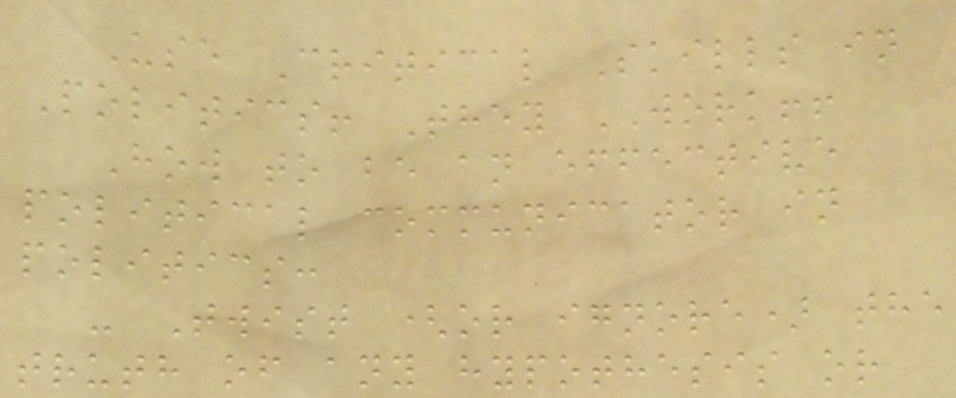Use Critical Skills in
Politics! They WORK!!
How to be an effective
political communicator in
politics:
- Twist (or ignore) the
truth of any hypothesis or
